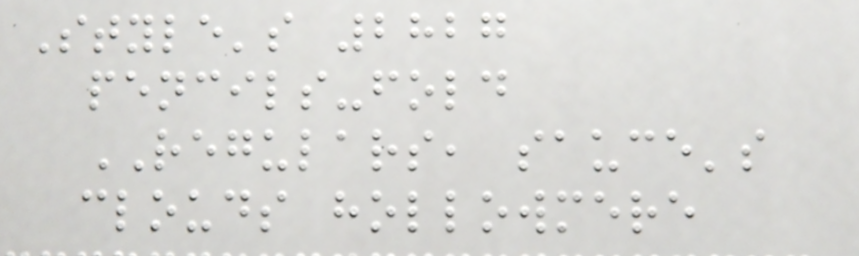Style's 2827
pencils-fold
REGULARS, sauce's
clouds hollowmere
